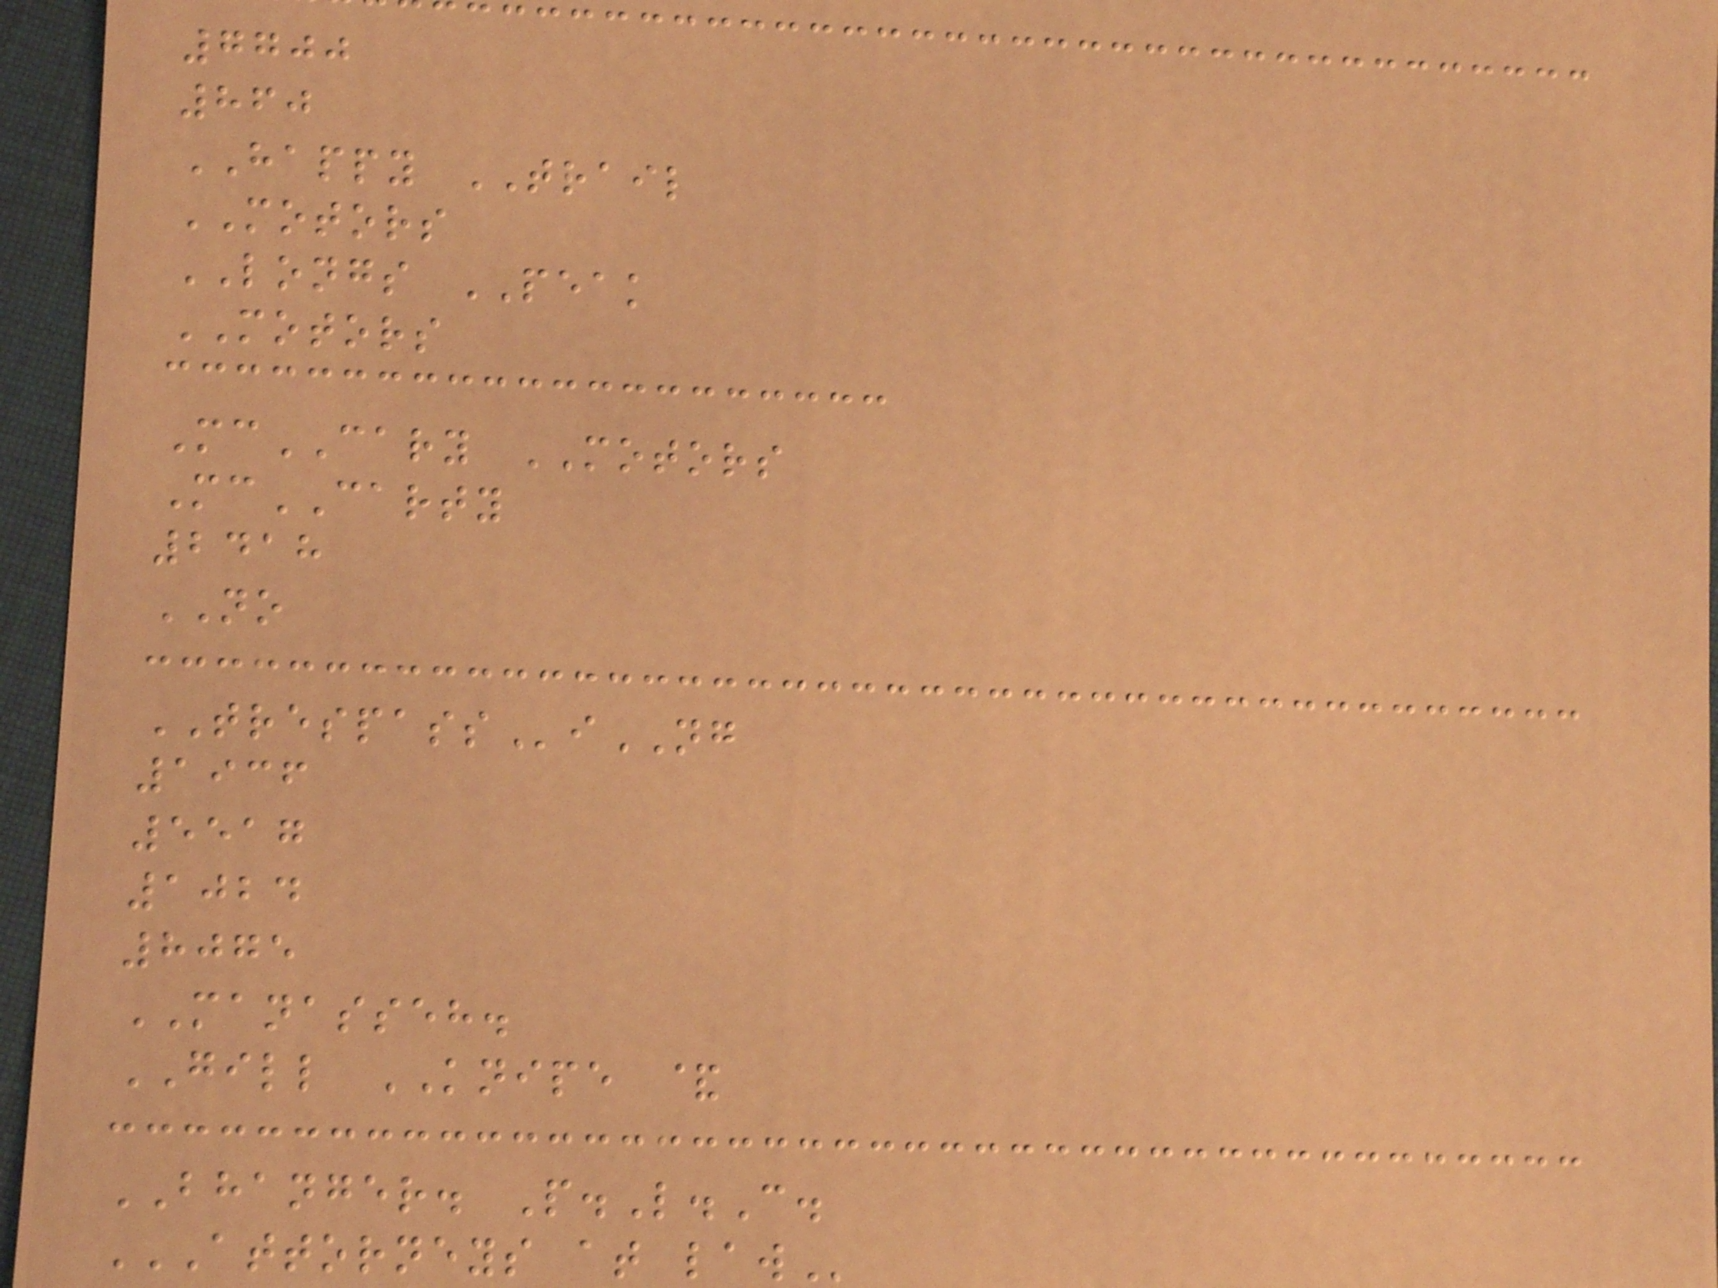7700
860
HAPPY TRAIL
MOTORS
LONGS PEAK
MOTORS
McCARY MOTORS
McCARTY
2418
NO
TRESPASSiNG
1936
5517
1024
8075
MANASSEH.
GILL KNIPE &
BHANGER. P.L.C.
ATTORNEYS AT LAW
